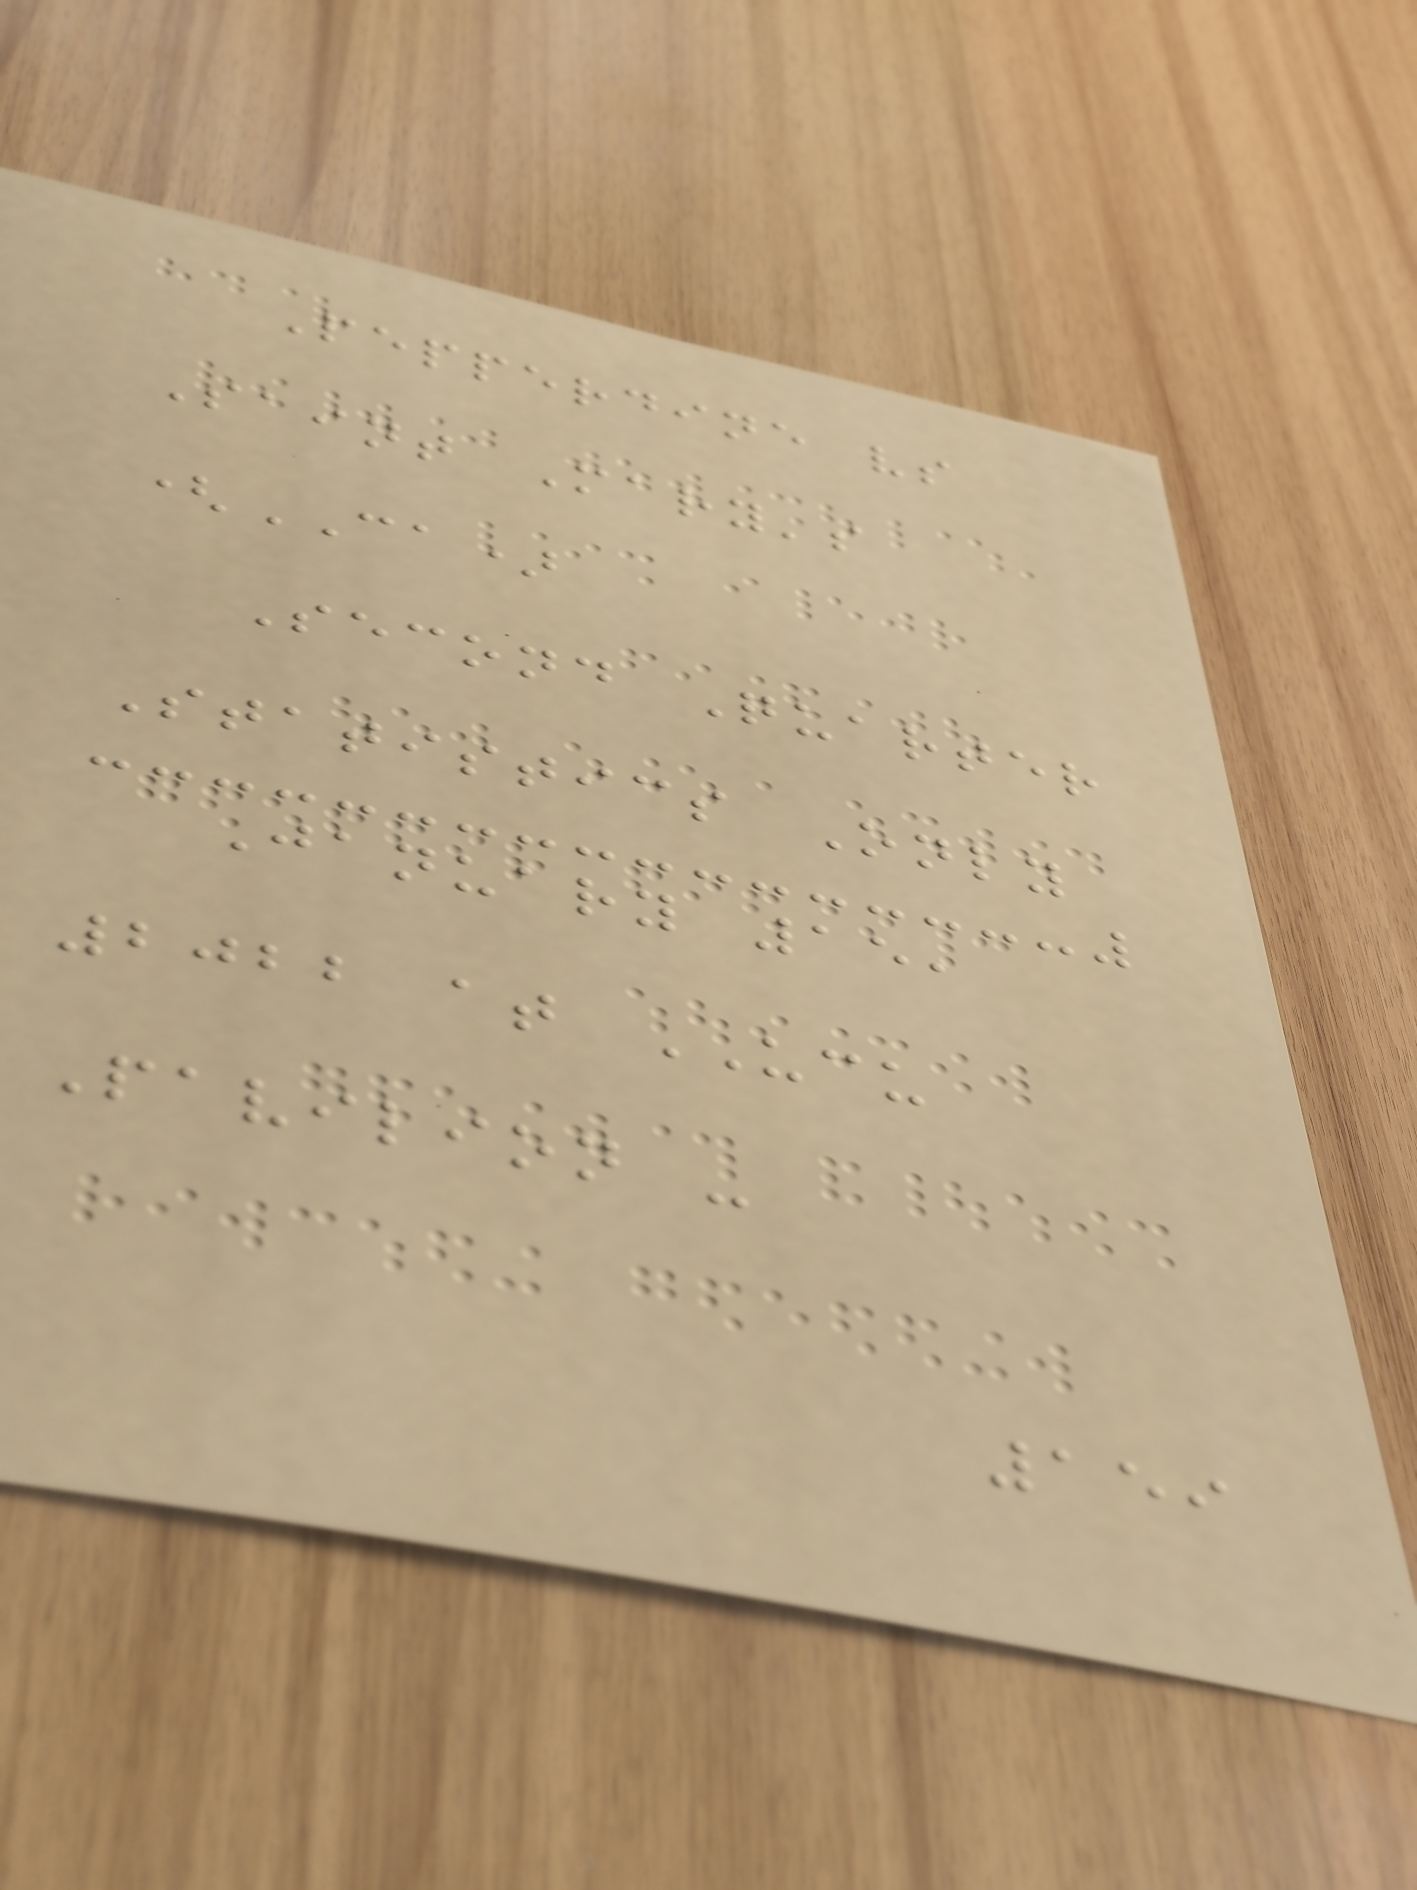Pepperdine vs
Saint Mary's
(CA)
Second Quarter
Statistics Only
January 15,
2022 at UCU
Pavilion -
159
